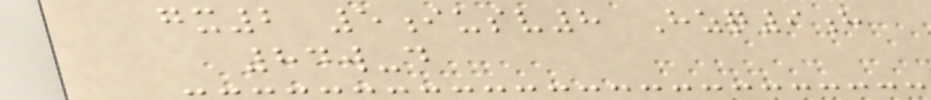gx2 5iusv8 Hzq9h
84w-d
